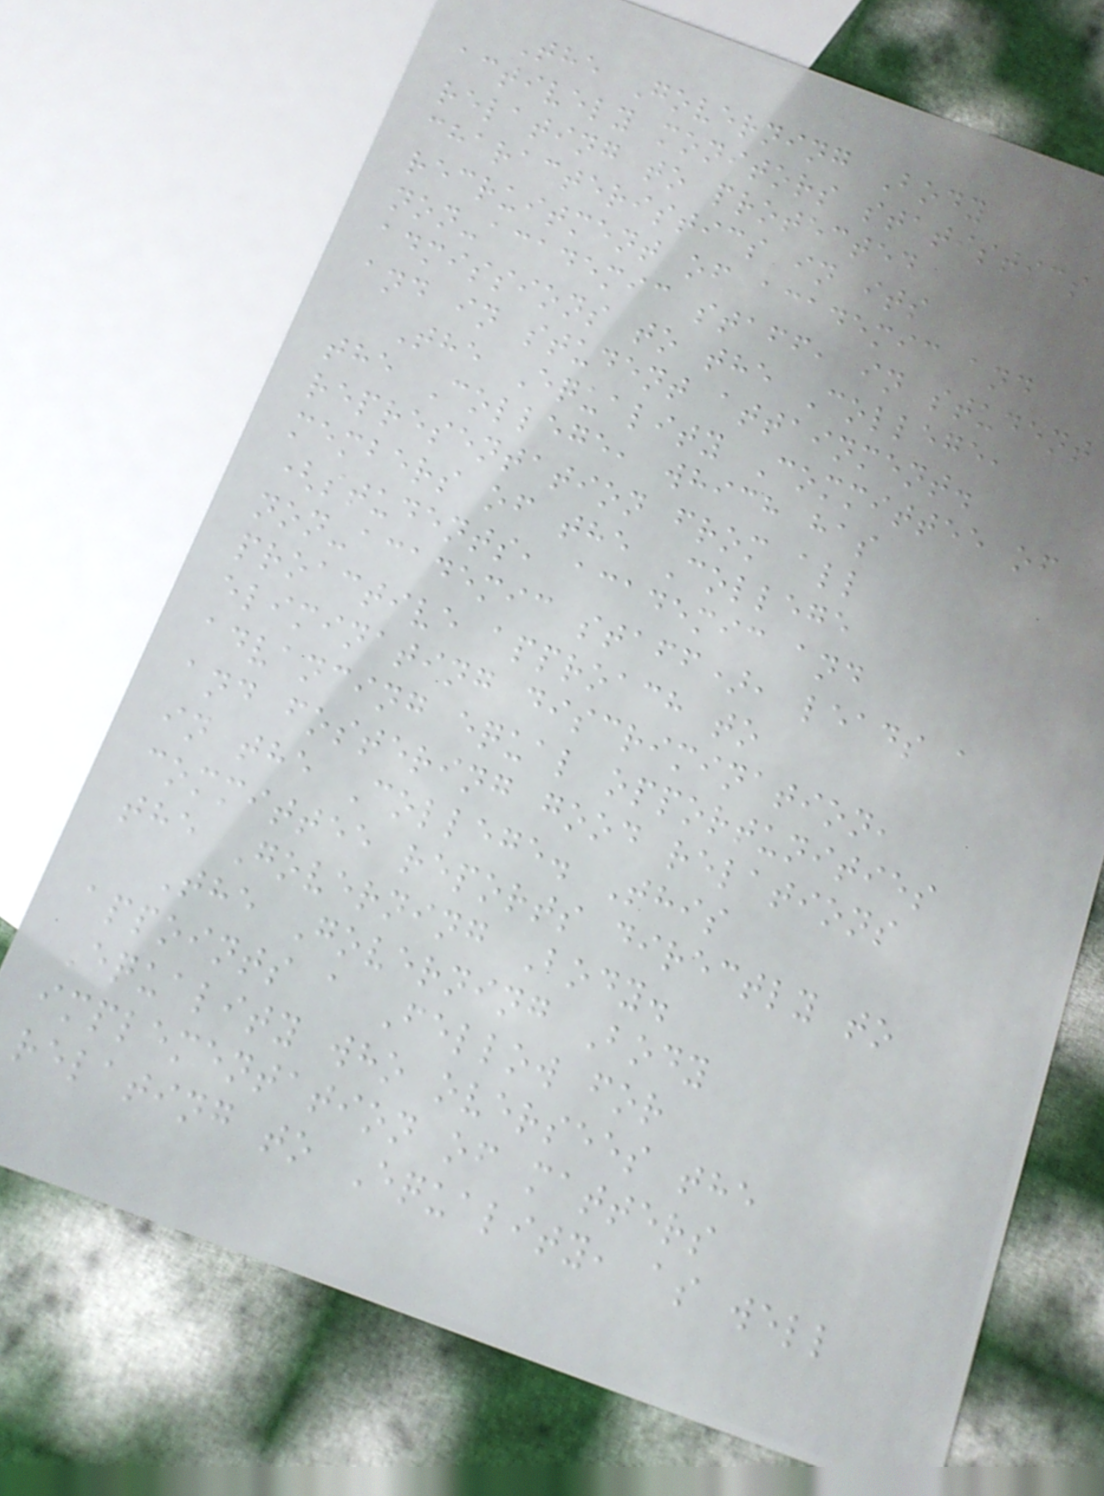The Governing Body
actively monitors statistics
relating to protected
characteristics in its
recruitment of academic and
non-academic staff, in student
admissions to the College,
and in student attainment.
The Equality Committee of
the College, which has
representation from all
members of the College
(students, academic and
non-academic staff), leads a
proactive approach to
eliminating discrimination,
advancing equal opportunities
and fostering good relations
in the College. This
committee reports directly to
the Governing Body.
The Governing Body
appoints a Fellow for
Equality who oversees the
implementation of matters
relating to Equality, as well
